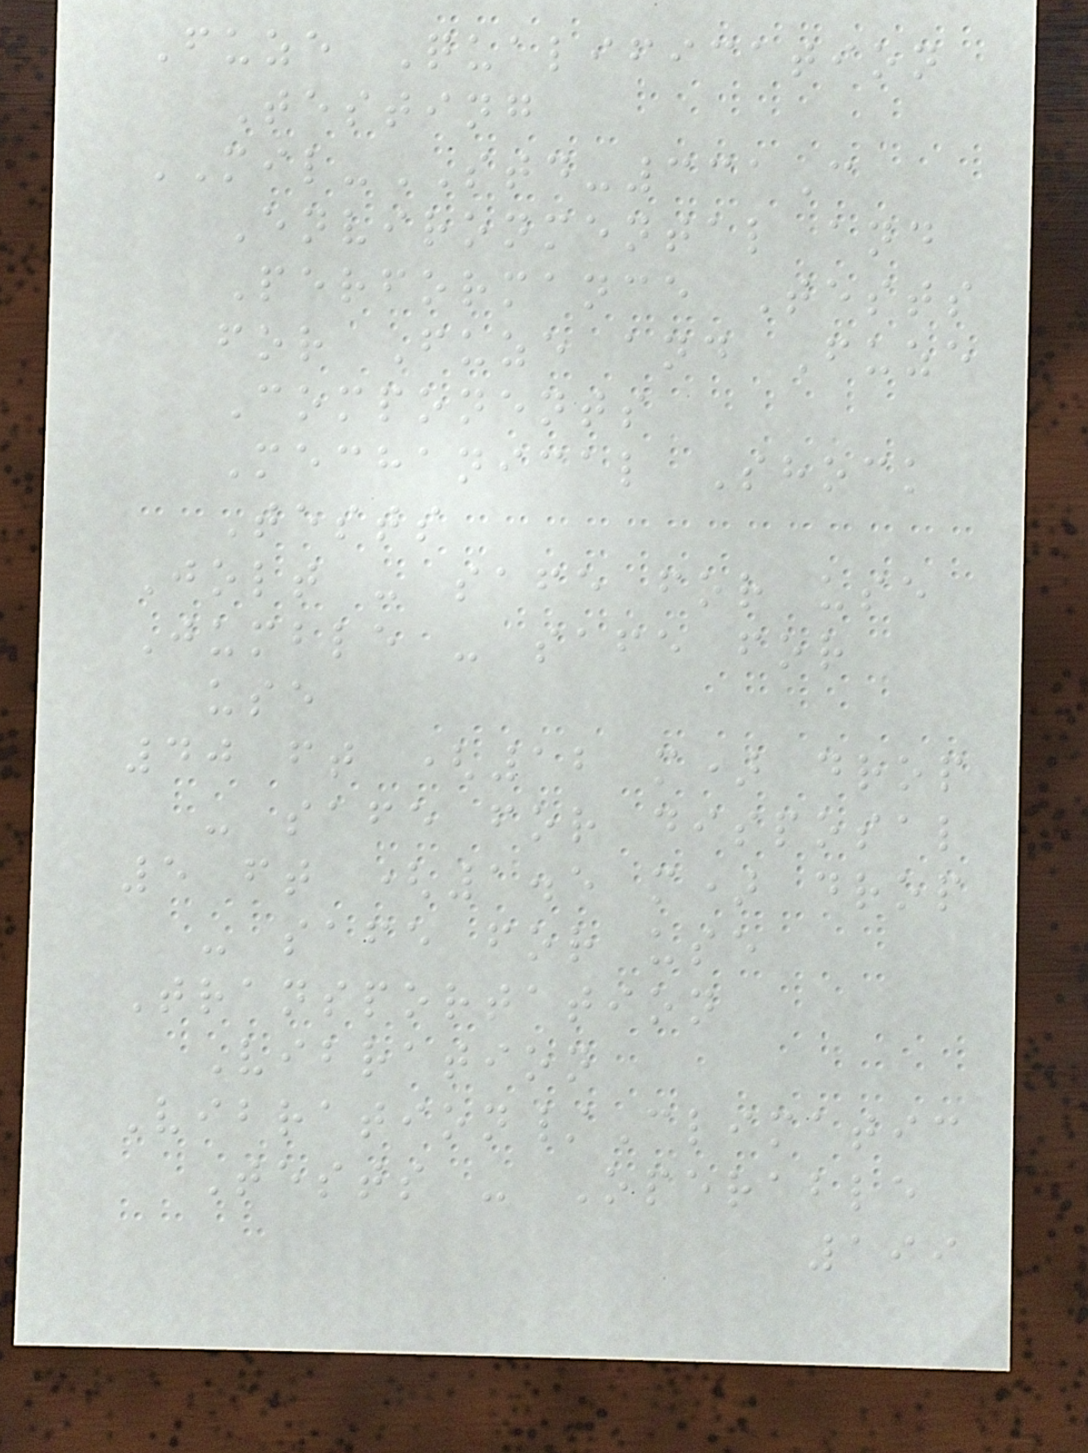Fuze Qualification
Testing
MIL-STD-331C
Environmental and
Performance Tests
for Fuze and Fuze
Components
Mechanical Shock
Tests
Jolt - safe for use
Jumble - safe for
use
40 ft (12 m) drop
- safe for disposal
5 ft (1.5 m) drop
- safe for use
Transportation
Vibration
Vibration/Climatic
Tests - Operable
199
